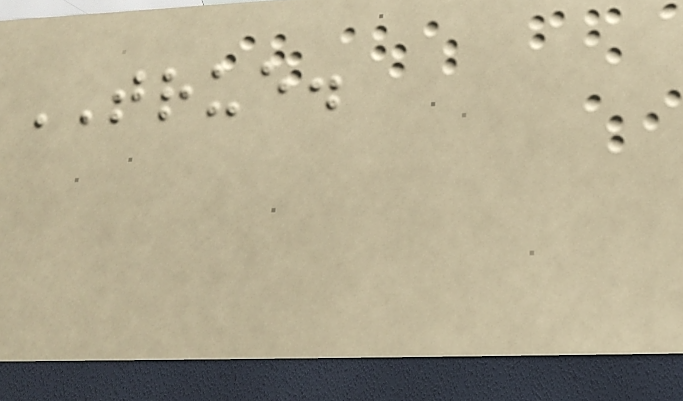TRUE.
